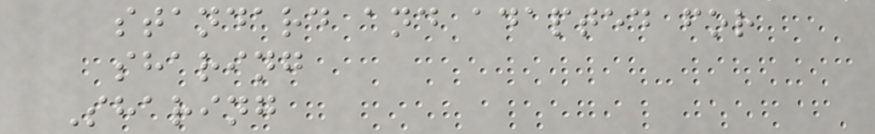standard and adapted for
sharing
Sharing
